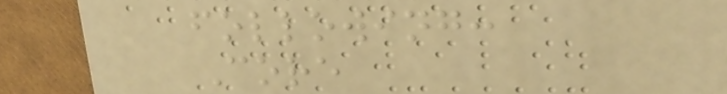following:
Core
